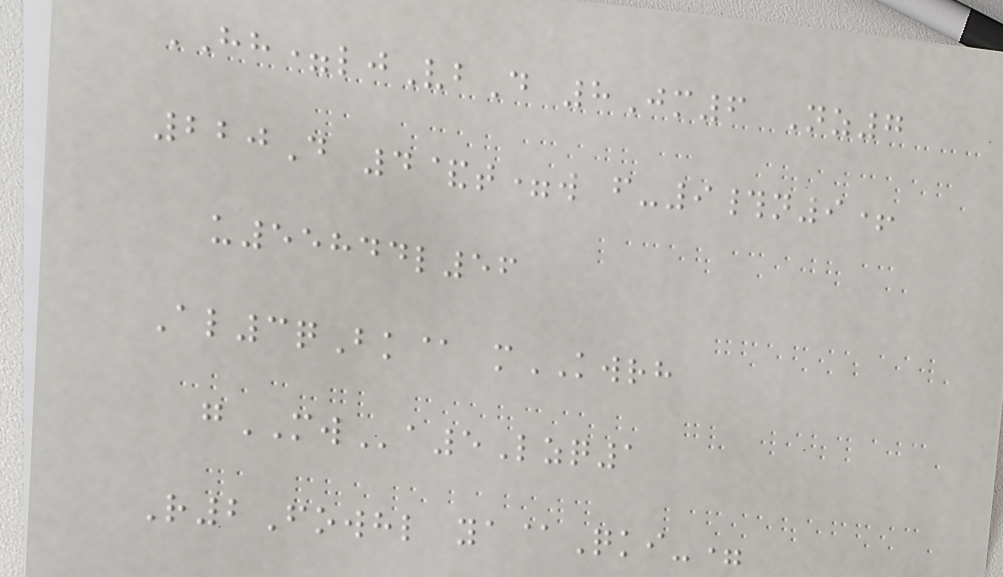HH=ljVbD 8Jm6 Nz7
220D 4&t=w f-9#n9+
u55844l56
Al3qBk@ mKWRH
gMWa5Lzq1
R2Fowhl ya@Qki-=
